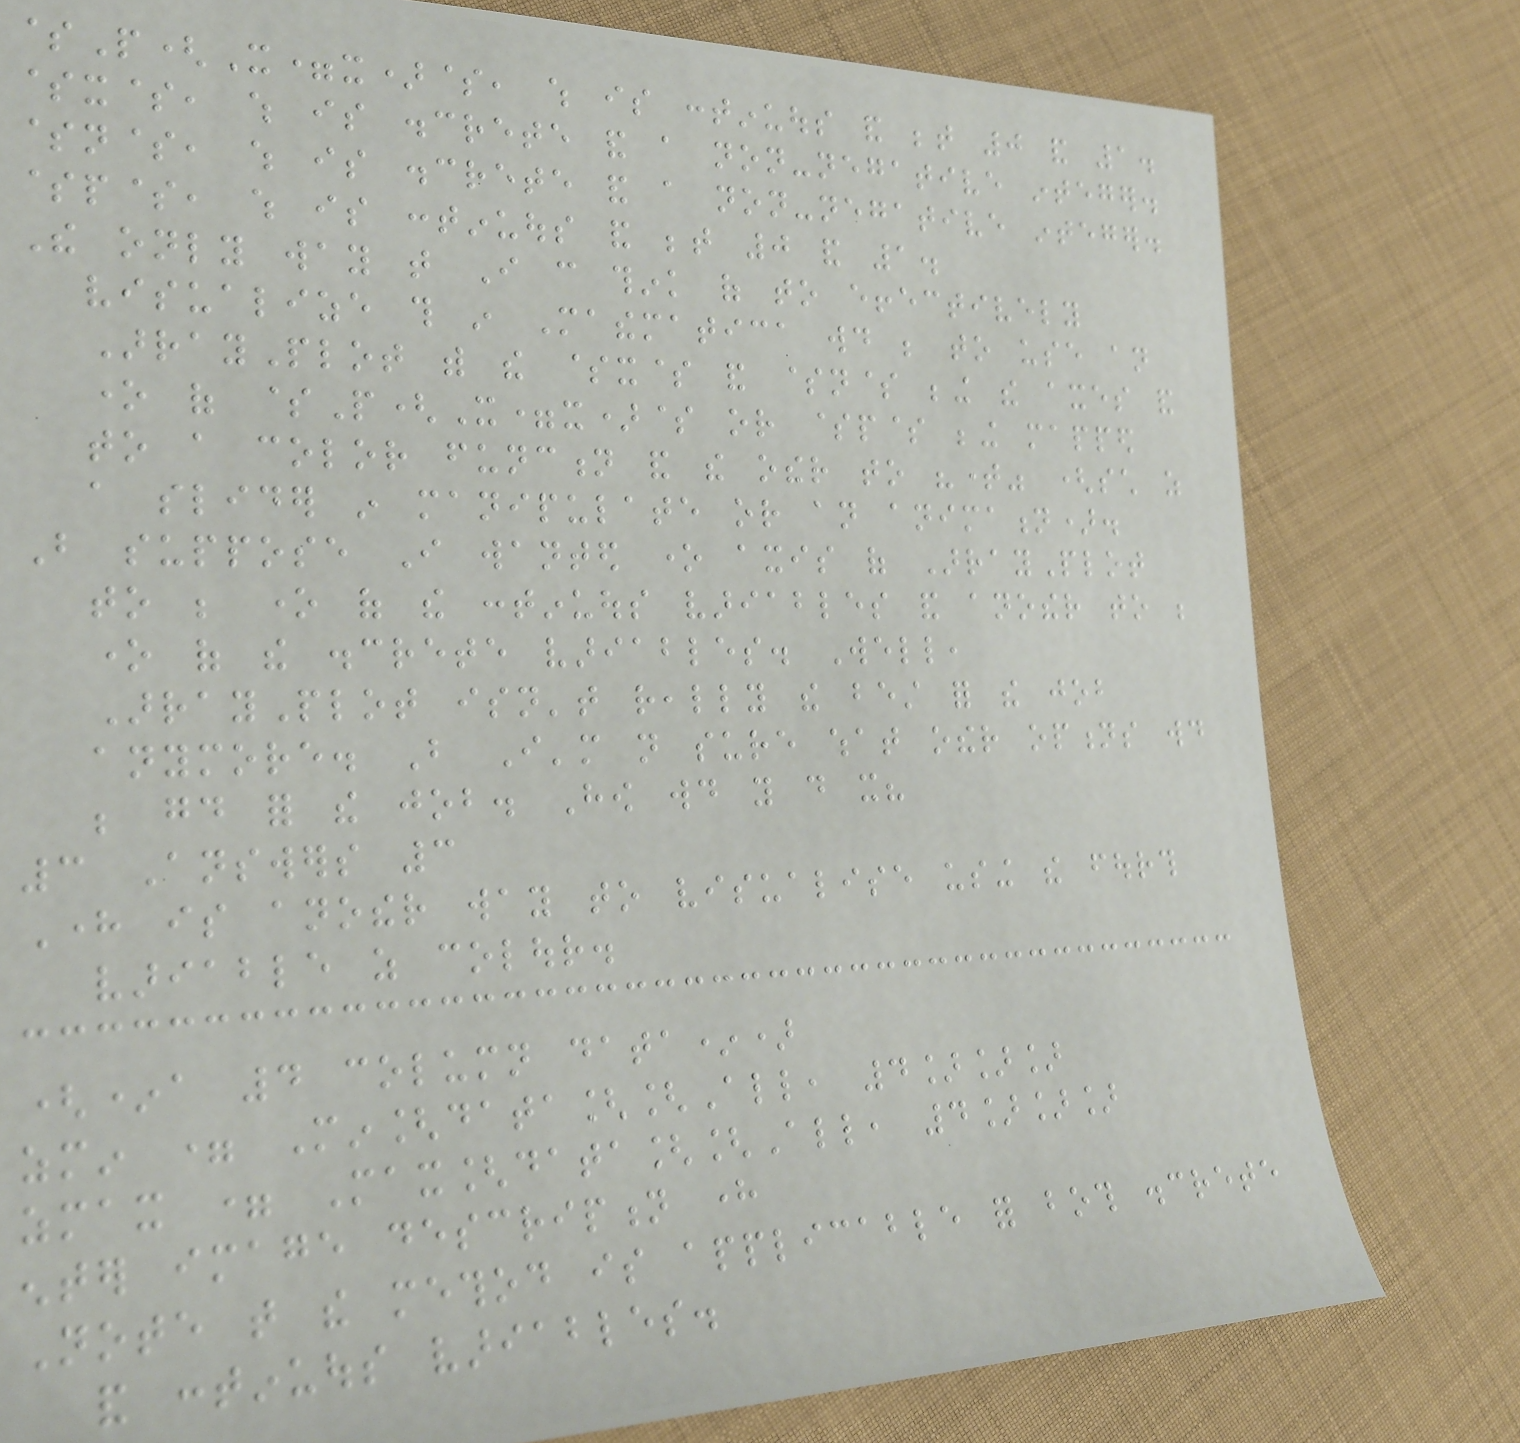$P(X=x)$, which is continuous and between 0 and 1.
$x$, which is discrete and a non-negative integer.
$n$, which is discrete and a non-negative integer.
$p$, which is continuous and between 0 and 1.
The only way that I can think of to effectively
visualize this in Mathematica would be to use an
ArrayPlot with the $x$ and $n$ being the axes and
one of $P(X=x)$ or $p$ being mapped
to a color function and the other to "time" (such as
a slider in manipulate or an animation).
But suppose I wanted one axis of ArrayPlot
to be one of the continuous variables and another to be
one of the discrete variables. Well,
ArrayPlot isn't really the best for the job
anymore. But I'm not sure what other options would
be good for the job. How would you do it?
3 Answers 3
Here is another way to visualise using the fourth
variable as colour.
(*a 4 column data*)
zmin = Min[data[[All, 4]]]
zmax = Max[data[[All, 4]]]
enter image description here
Note that the method is applicable for both discrete
and continuous variables.
